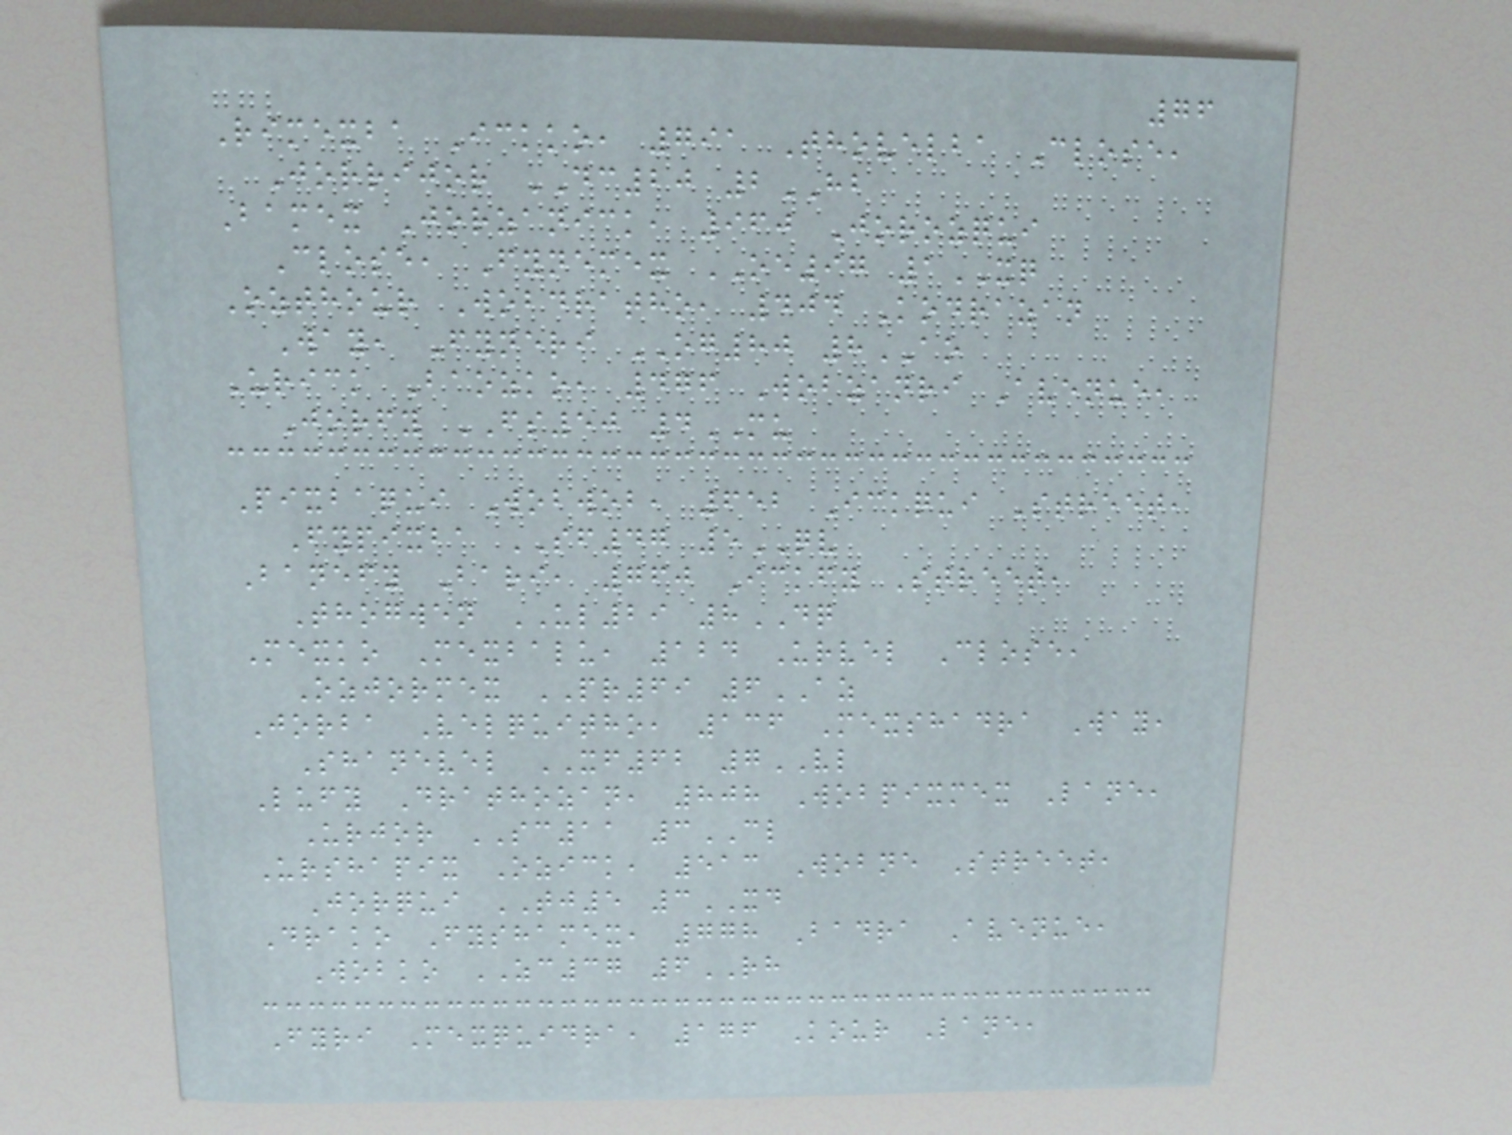76
Rimexba Ickko, 791 Thovelba Close,
Jorrijor DC20 2HB
Bamex Jorzanick, 960 Jorozqui
Close, Fynemex OE97 1XQ
Ozthour Wobdratho, 404 Kodrazan
Way, Fyneri OG80 8AO
Urick Baozko, 476 Wobzanri Avenue,
Jorfy FS50 4MU
Pixbaqui Wobwob, 652 Ickqui Street,
Fypixba SF47 5QV
Banefy Bari, 760 Ickfy Street,
Thogwen UL29 8DQ
Mexko Mexbalu, 124 Urvel Close,
Ozjormex PR69 6AZ
Jorba Velquitho, 136 Mexshadra Way,
Shanevel XF62 7VL
Lufy Drathozan, 808 Wobpixmex Lane,
Urjor SC11 3CL
Urshapix Ozick, 513 Wobne Street,
Jorqui TJ5 3XD
Drako Fyshamex, 778 Badra Avenue,
Wobko ZC37 6RH
Fyri Mexquidra, 176 Kour Lane,
